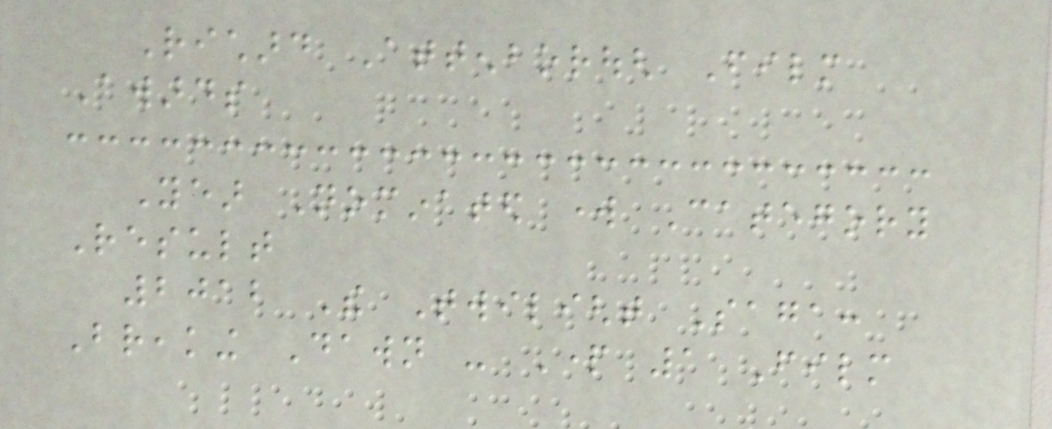Richard Attenborough Film
Awards
Year Nominated work Category
Result
2012 The Twilight Saga:
Breaking Dawn - Part 1 Film
